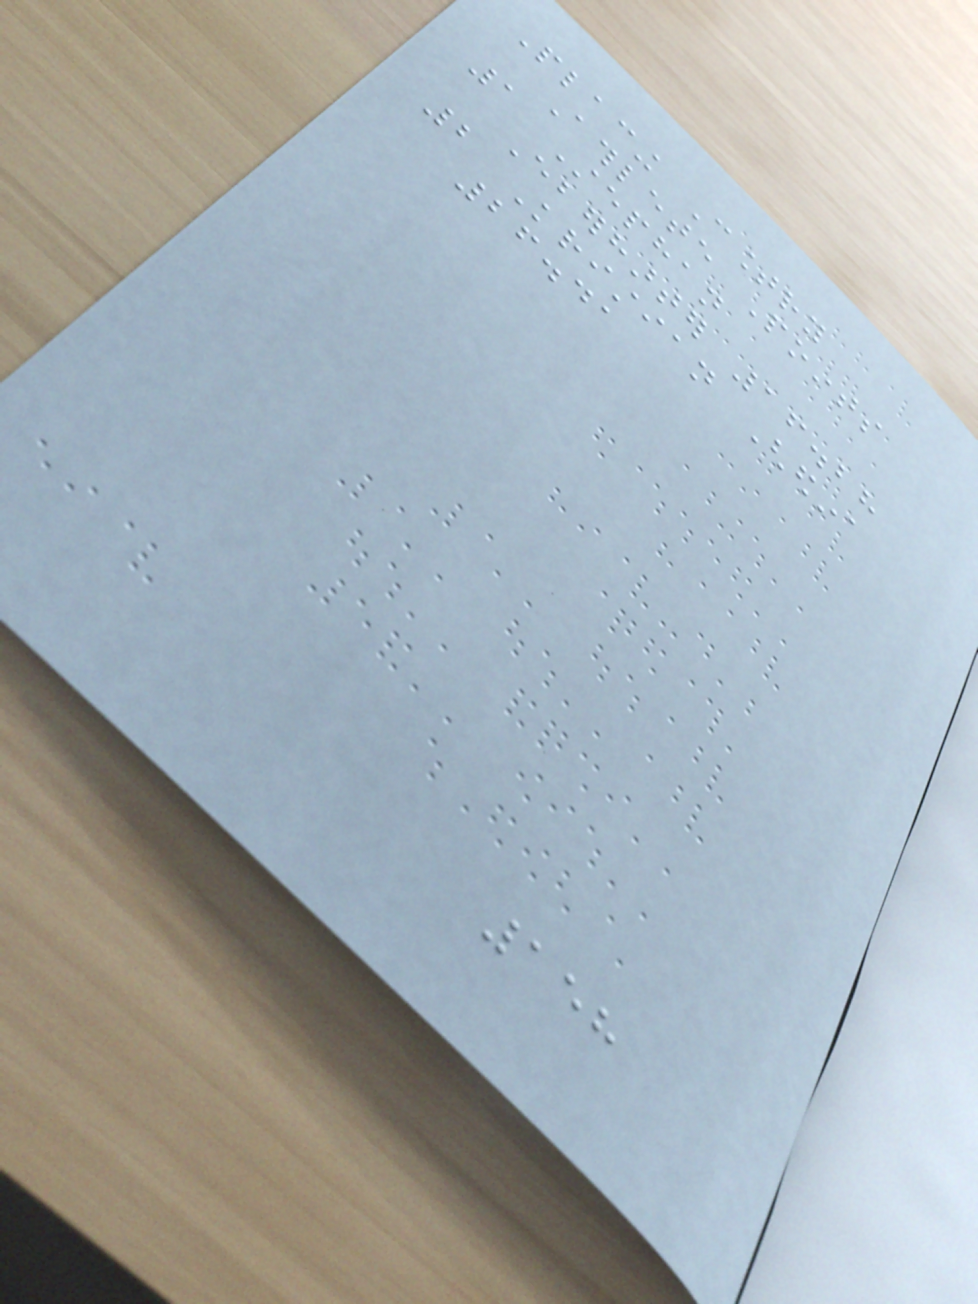Placing Country
Athlete Points
1 Stephan
Eberharter 16.28
2 Kristian Ghedina
26.41
158
